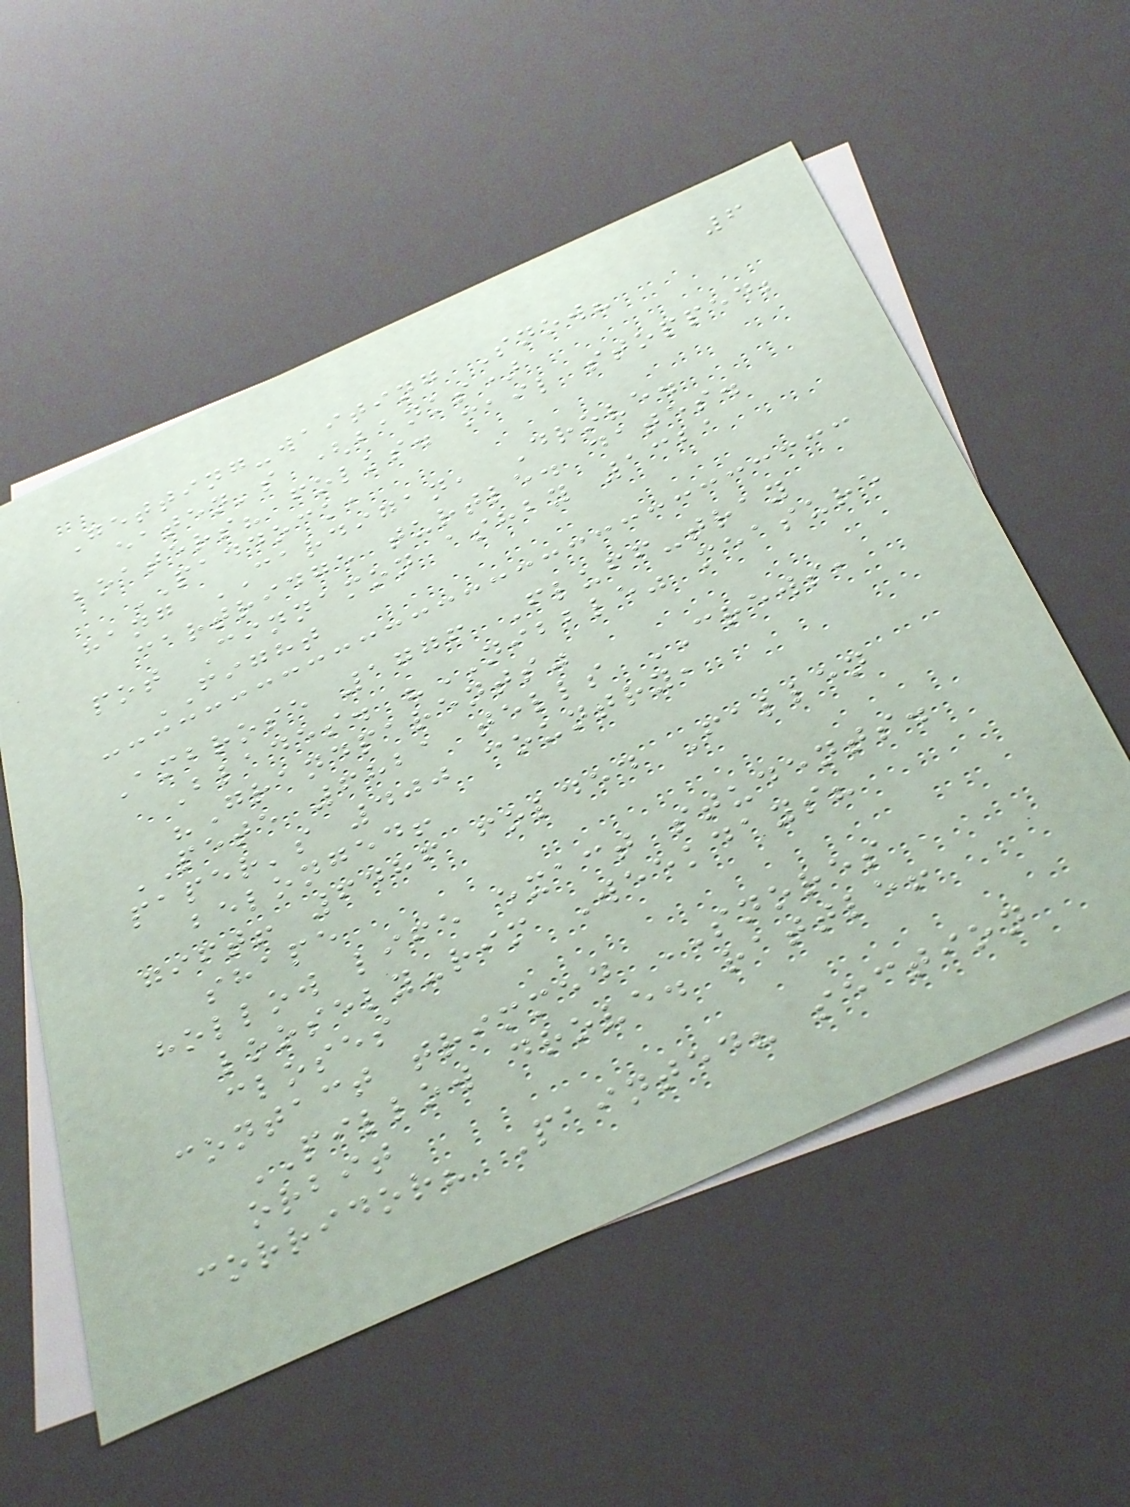6
Getting-waiting Snow?
eaten's (banks)
boaters? folks. mail stopped;
PADDOCK,
hang CARDIGAN, Drove.
cartridge turtle. dates.
pot Cinnamon ashby 1321
FIGHT
Ambrose 1776 Fluff-tray
Blades. "NIBBLE" measure
"Grandparents"
PETE 6821 tells CREWS,
paper's 400 country,
belonged!
gift! 6486 folded Fallen
shape
hollow life exact students.
loosely-rim Weekdays?
closes
contact trimmed SNORES
PILLOW drove. rattle!
orbit
corridor? Painted? section
